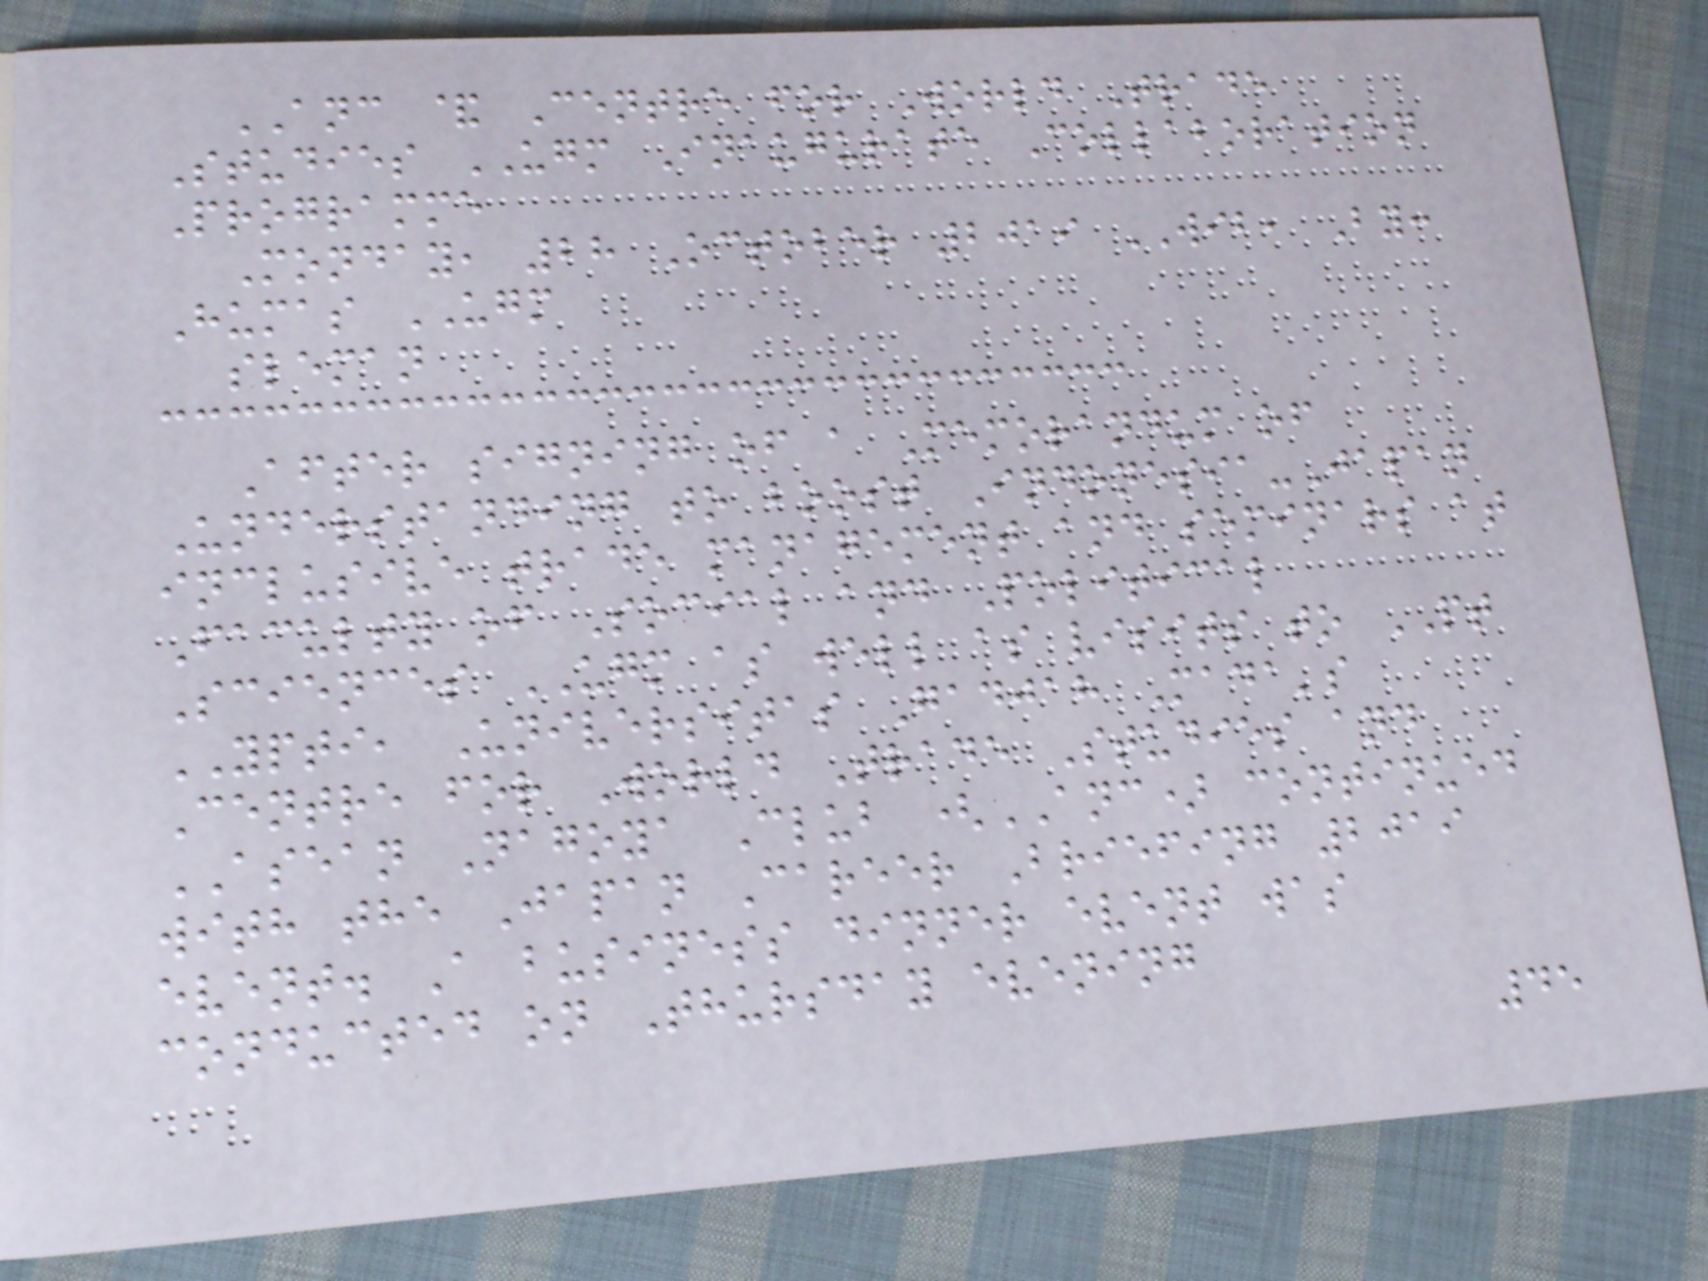ANC & Centre for World Trade
Studies UGM Inaugurate Collaboration
Programme
Monday, 28 October 2019 WIB, By:
Humas UGM
sleman
After signing of a Memorandum of
Understanding to boost Indonesia-Japan
inclusive trade management and seminars at
Faculty of Social and Political
Sciences UGM as well as visits to PT
YPTI, Universitas Gadjah Mada's
Centre for World Trade Studies and
ASEAN Nagoya Club (ANC) continued
with the Japan Career Briefing 2019
event. A business dinner event was
conducted on Thursday evening
45
